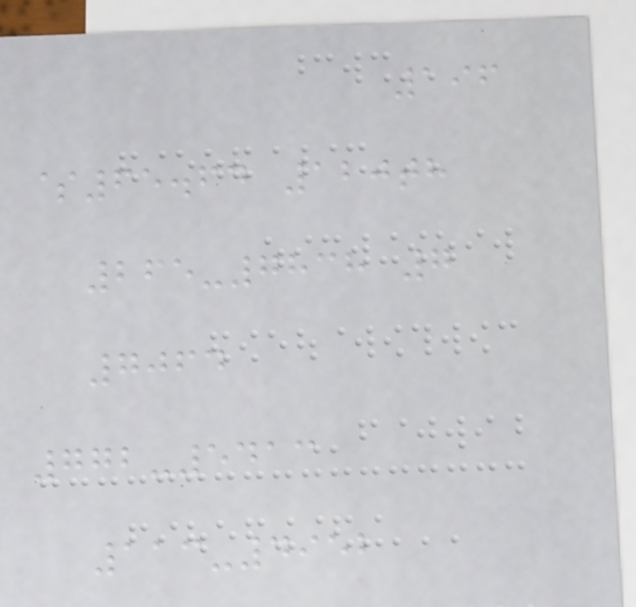196
$65.64 120th
265-7838 7
7064
772-5413
113-4952
